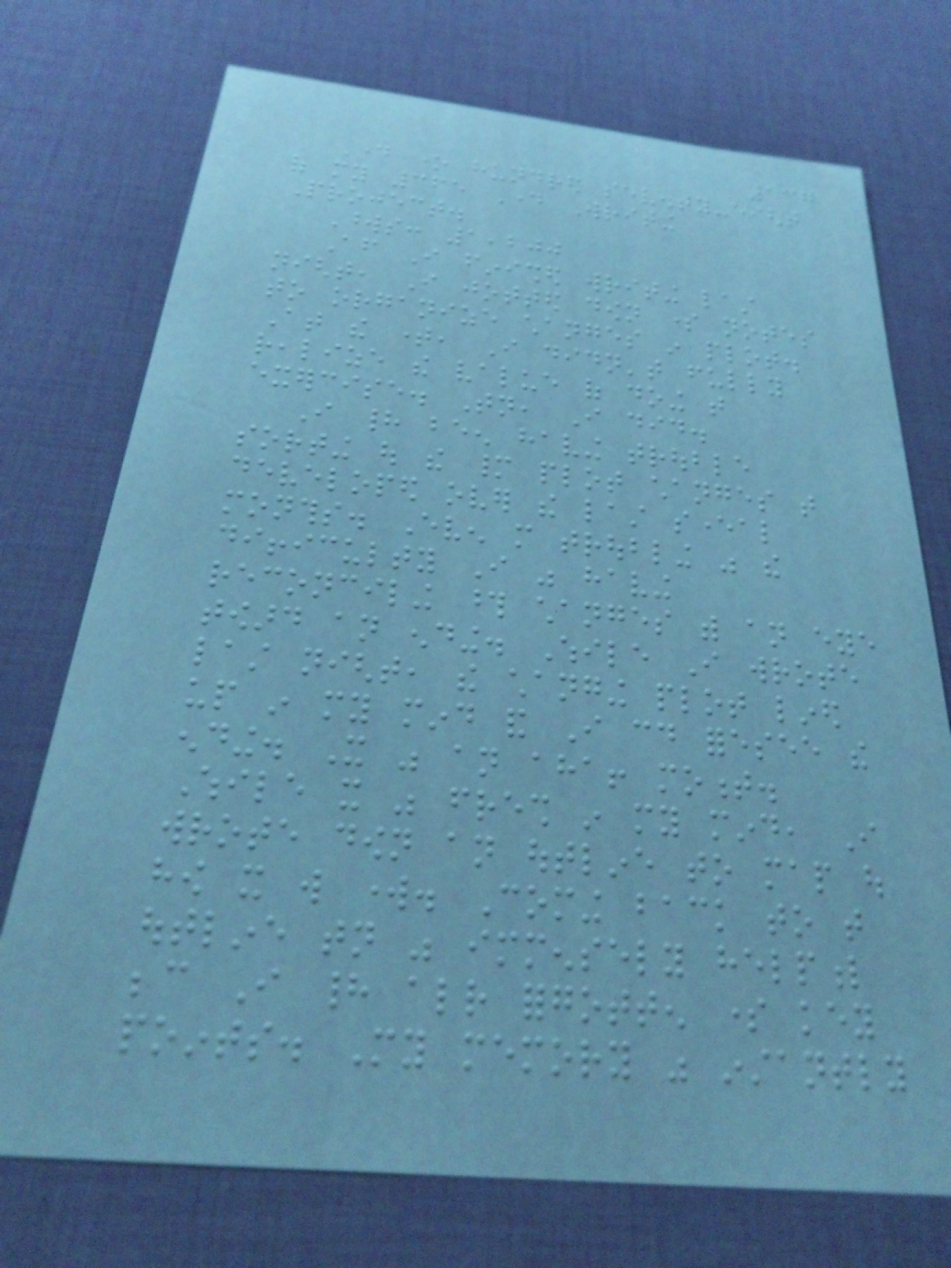137
Day one hundred seventy-eight
of my 365 Day Writing
Project.
Words: 1,200
After I finished writing last
night, I jotted down some notes
to organize changes in plot.
At the time, I didn't fully
realize the value of doing that
exercise. Tonight, I did.
I had been having trouble
sorting out the many plot changes that
developed over the last several
months. Even more troubling was the
difficulty I was having
reconciling those changes with an eye
toward an ending. While I wrote
last night, the changing plot lined
up in my mind and I could foresee the
ending. It was an aha! moment.
While it was fresh in my mind, I
wrote down an outline to map out
how it will work. Coming back to that
outline tonight was immensely helpful
because I had already forgotten some key
points. My memory was instantly
